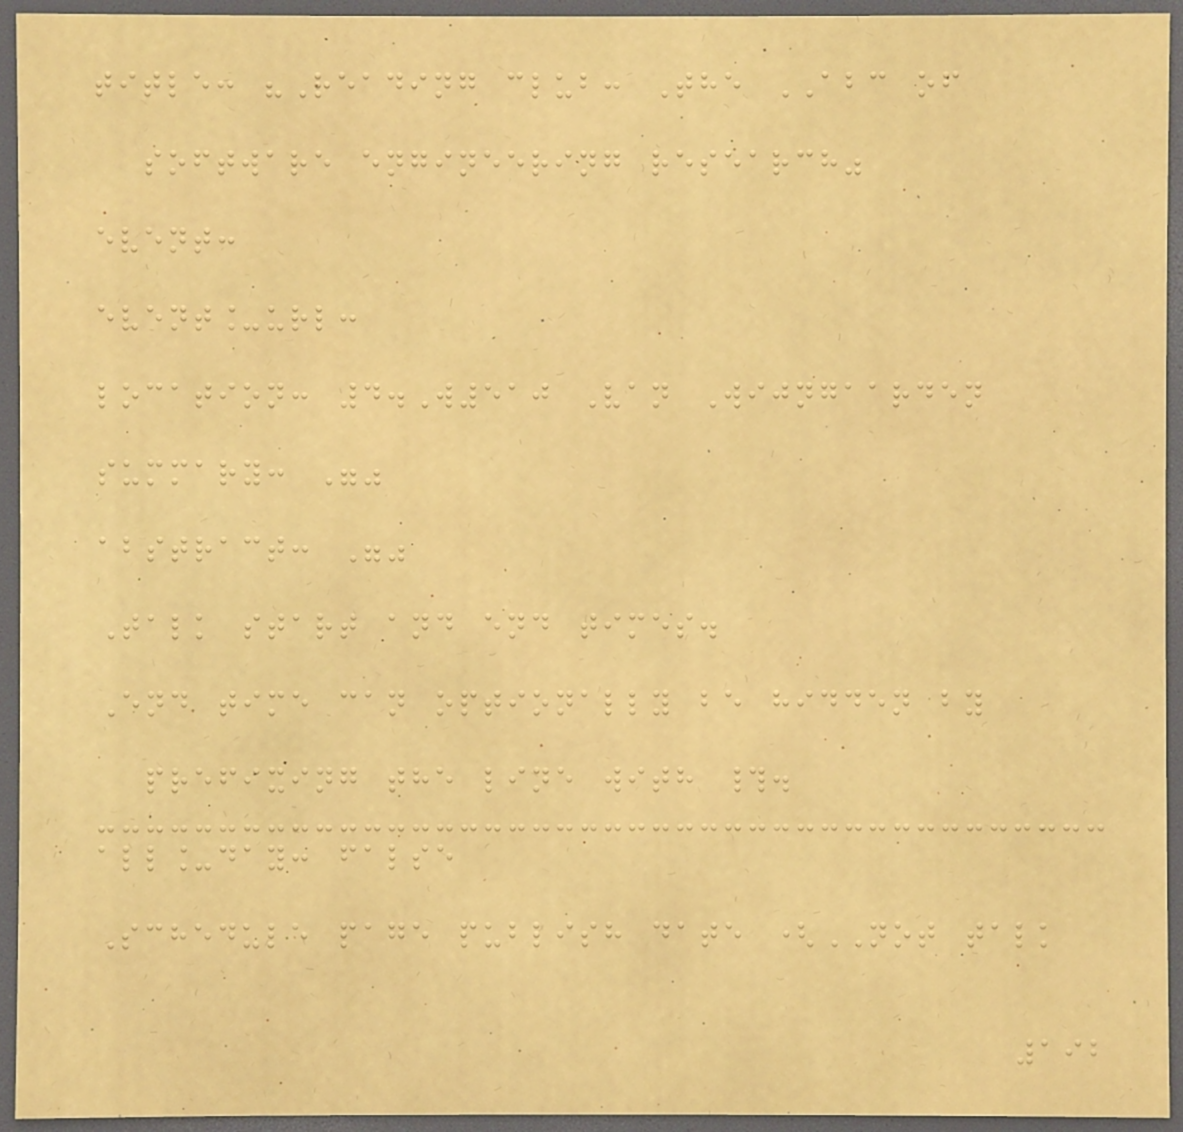title: "Reading club: The ABC of
software engineering research"
event:
event_url:
location: 4.W510 Van Wijngaarden
summary: ""
abstract: ""
Talk start and end times.
End time can optionally be hidden by
prefixing the line with #.
all_day: false
Schedule page publish date (NOT talk
192
